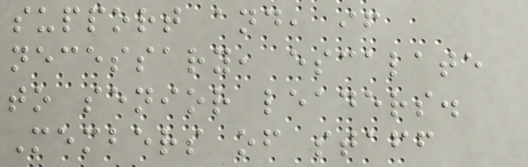support and, if
necessary, escalate
to senior leaders.
Members of staff
